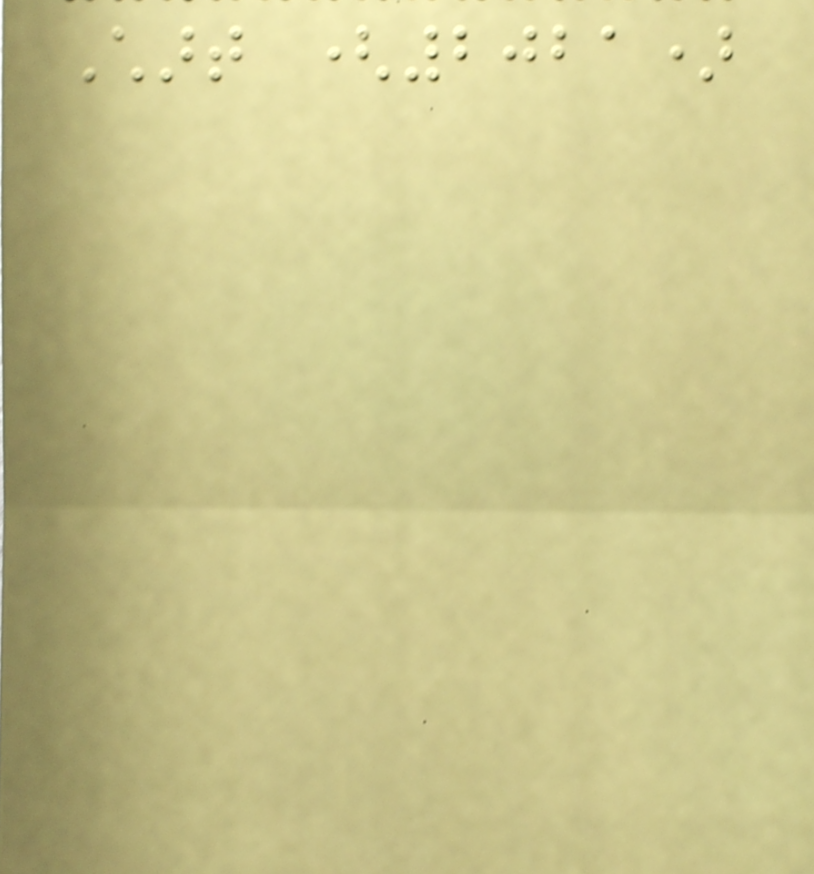Chart (2021)
